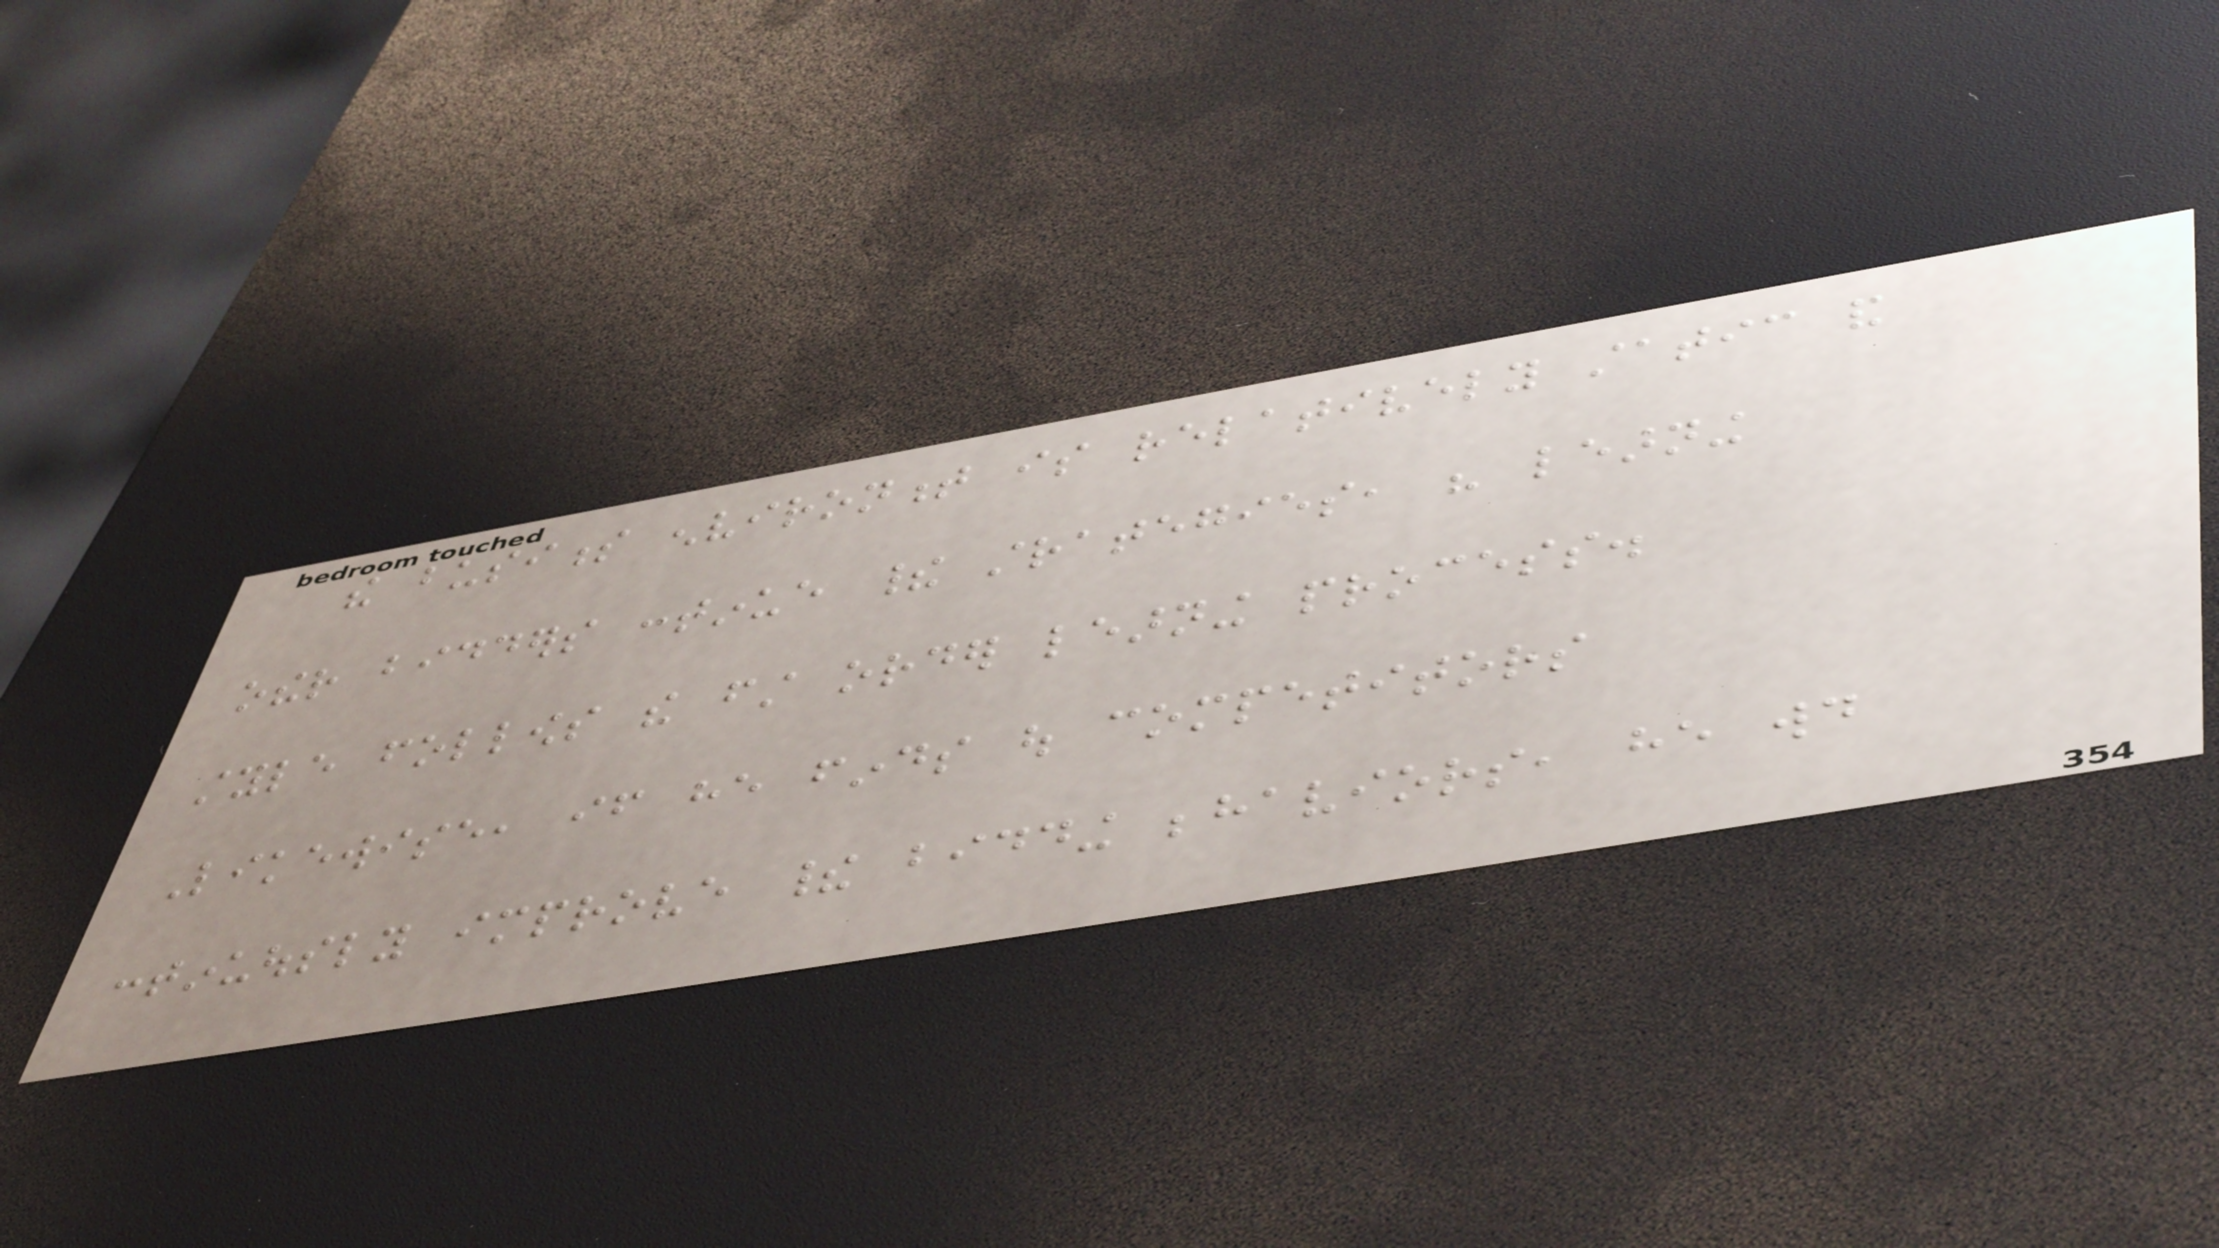the business environment is relatively static and
other bidders continue their strategies, his learning
style follows the first order learning process.
Likewise, if he finds out competitors
continuously improve their bidding behaviors, he would
